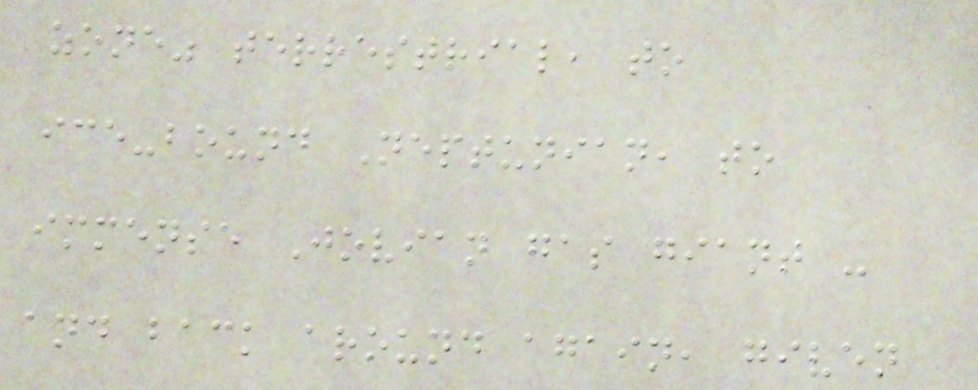zone" terrestrial, to
ice-bound Neptunian, to
immense Jovian gas giant -
and back around again, given
